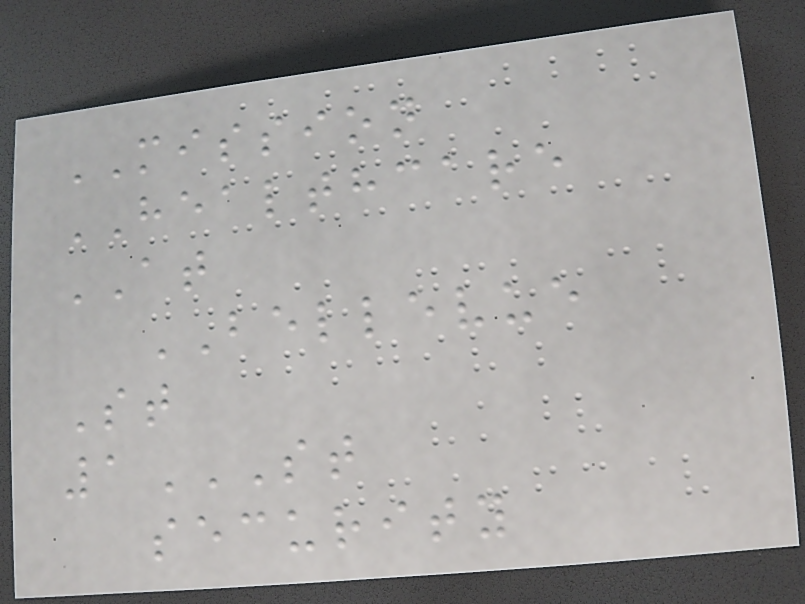MISSION
HEALTHCARE
AT
BELLEVUE
St
1ST
SECURITY
